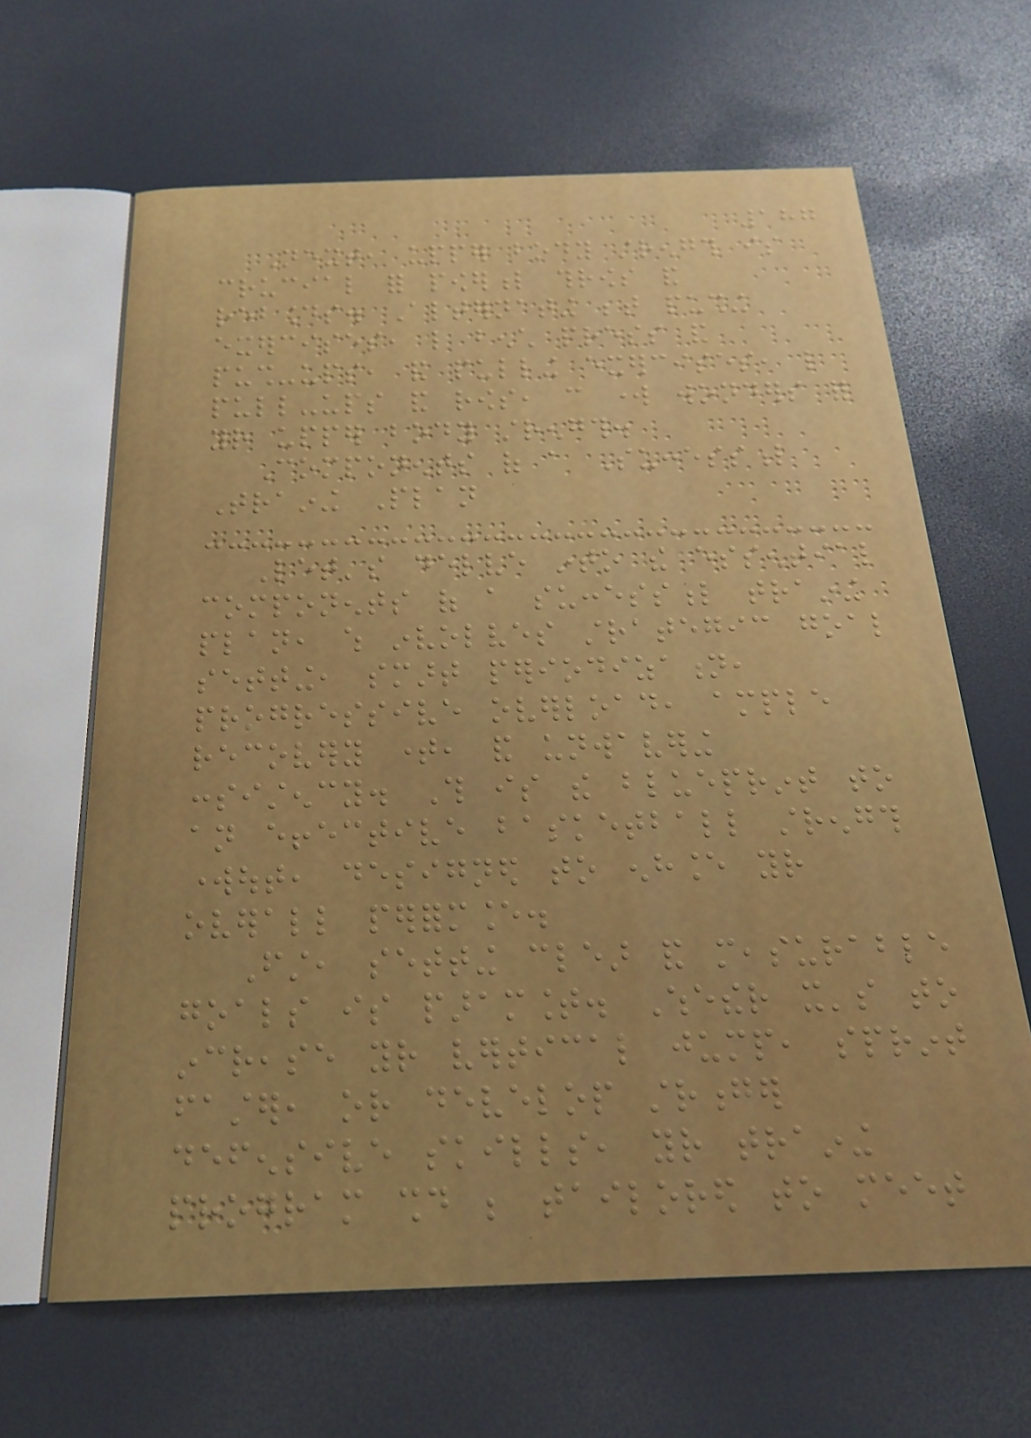187
Next, upper body strength is
crucial for powerful throws and
rebounds. Alternating between pushing
exercises, like bench press and
push-ups, and pulling exercises, like
pull-ups and rows, can work wonders for
your upper body strength.
Components of a Successful
Training Plan
Let's delve into the essential
components of a successful training
plan, which involves strategic goal
setting, smart periodization,
progressive overload, ample
recovery time, and unwavering
consistency. This is the blueprint to
an effective basketball strength
workout, designed to enhance your
overall performance.
First, setting clear and measurable
goals is paramount. Whether it's to
increase your vertical jump, sprint
faster, or develop stronger
defensive skills, your training
program should be tailored to meet
